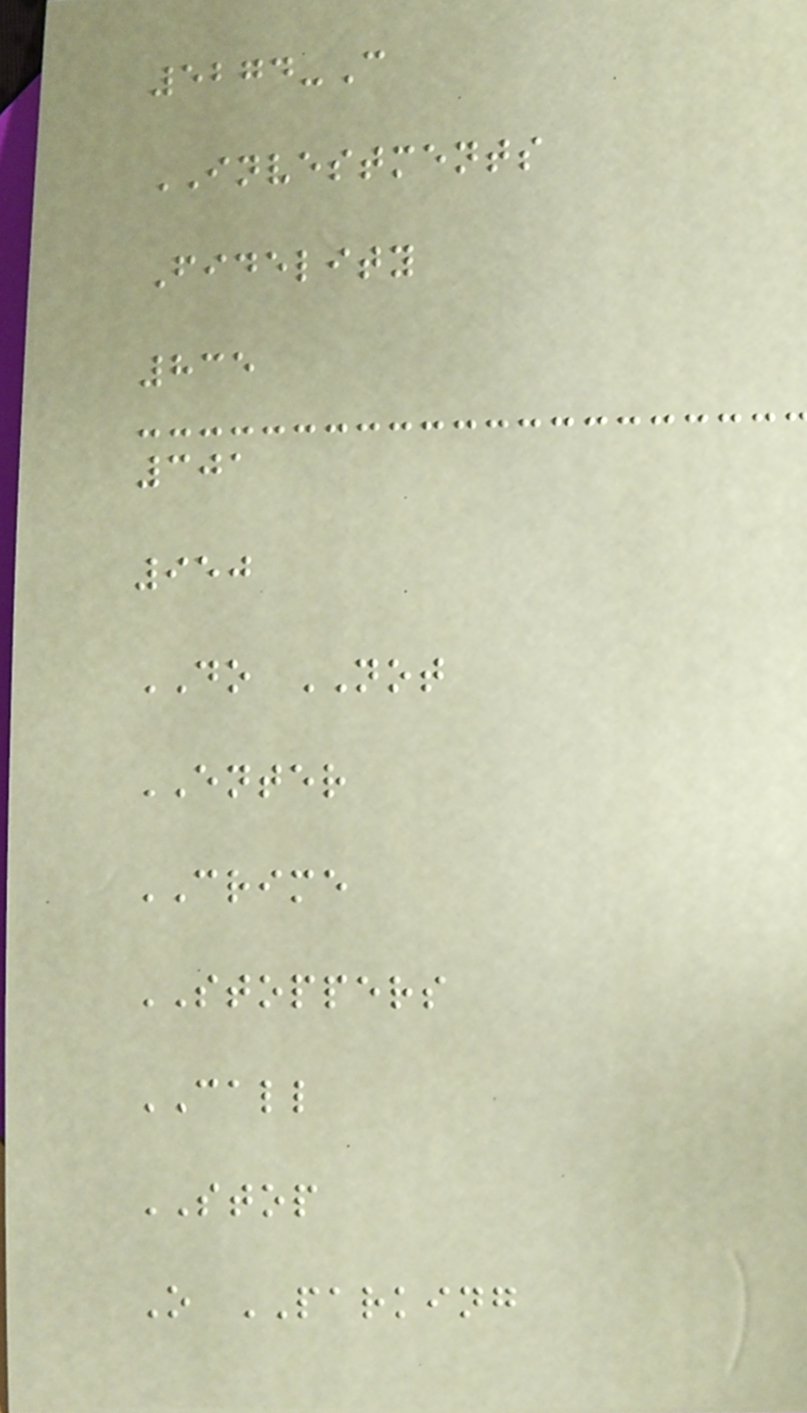5274-C
INVESTMENTS
Fidelity
835
301
950
DO NOT
ENTER
CRIME
STOPPERS
CALL
STOP
O PARKING
